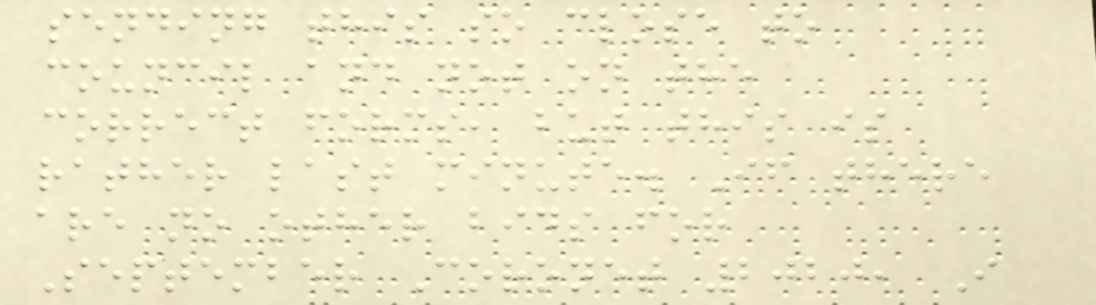sending this so close to
council and not on the
correct forms, but this is
rather last minute. If there
are no other bids for
September Coronet 2020, I
